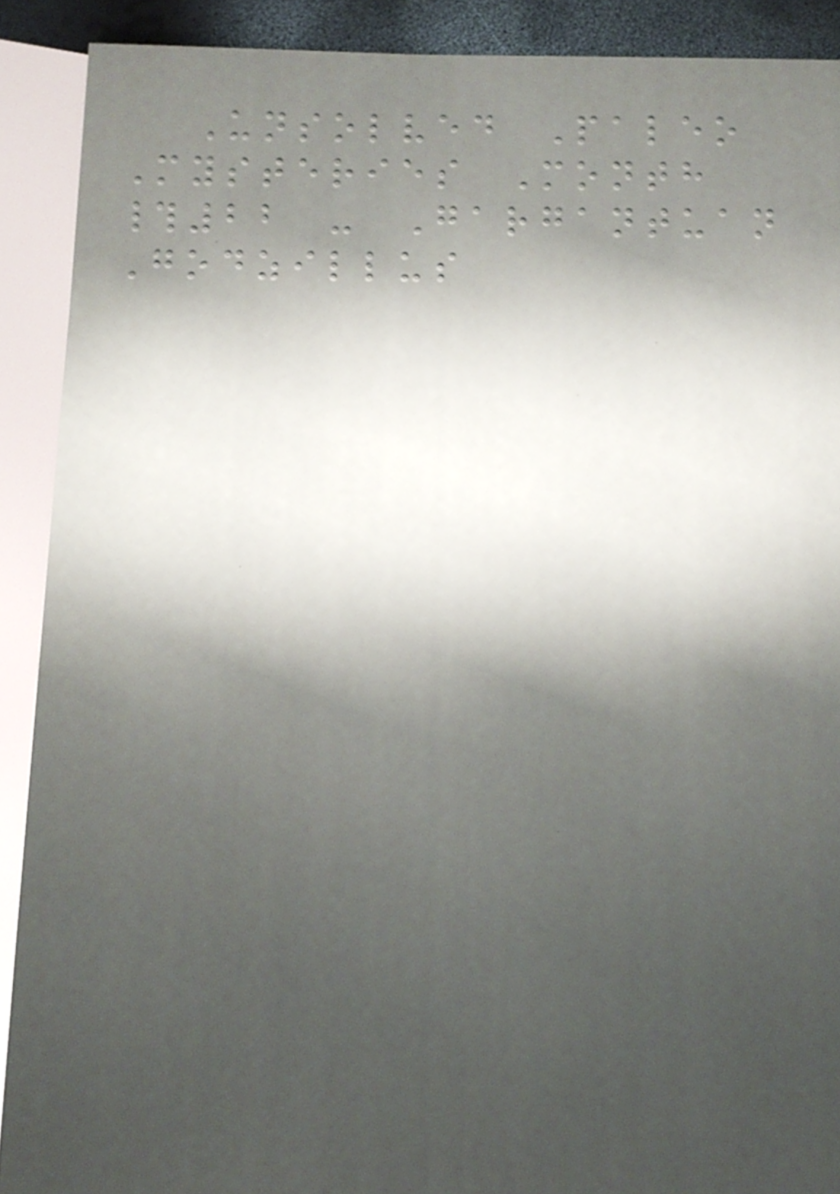Unsolved Paleo
Mysteries Month
#22 - Gargantuan
Godzillus
